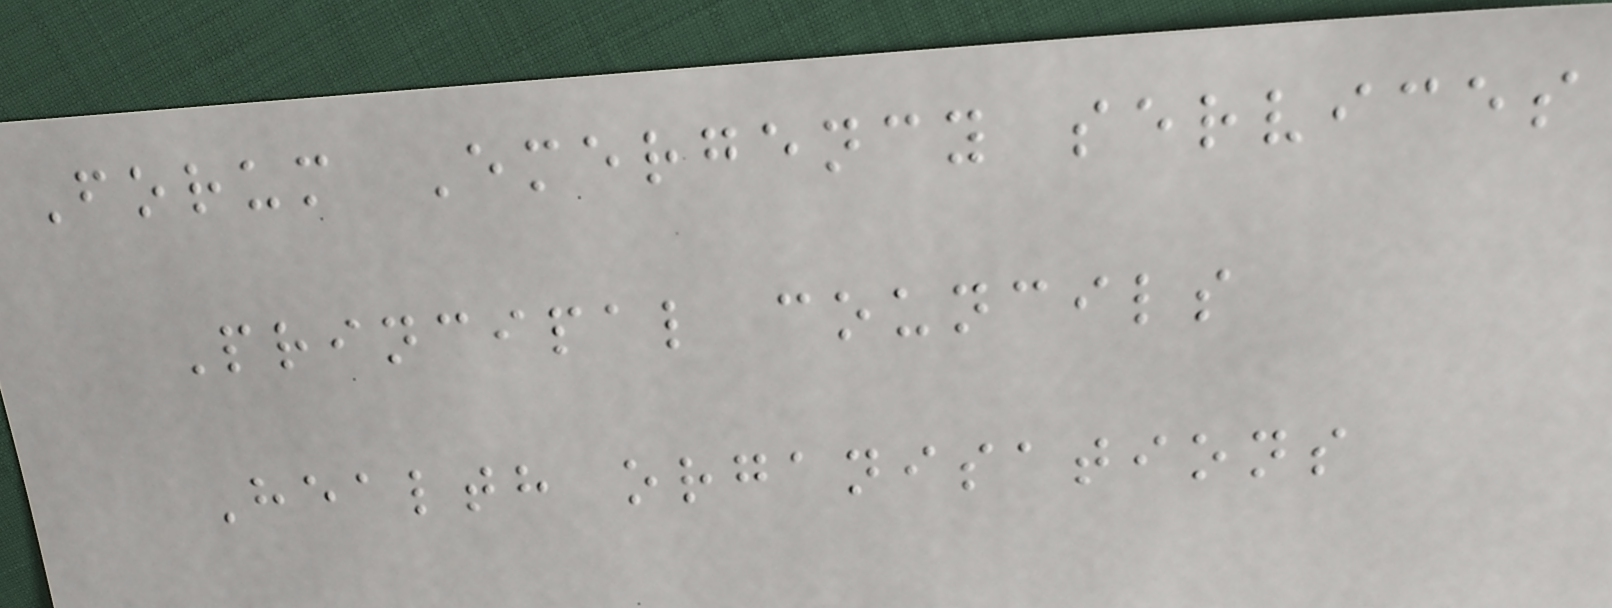Forum Emergency services
Principal councils
Health organisations
